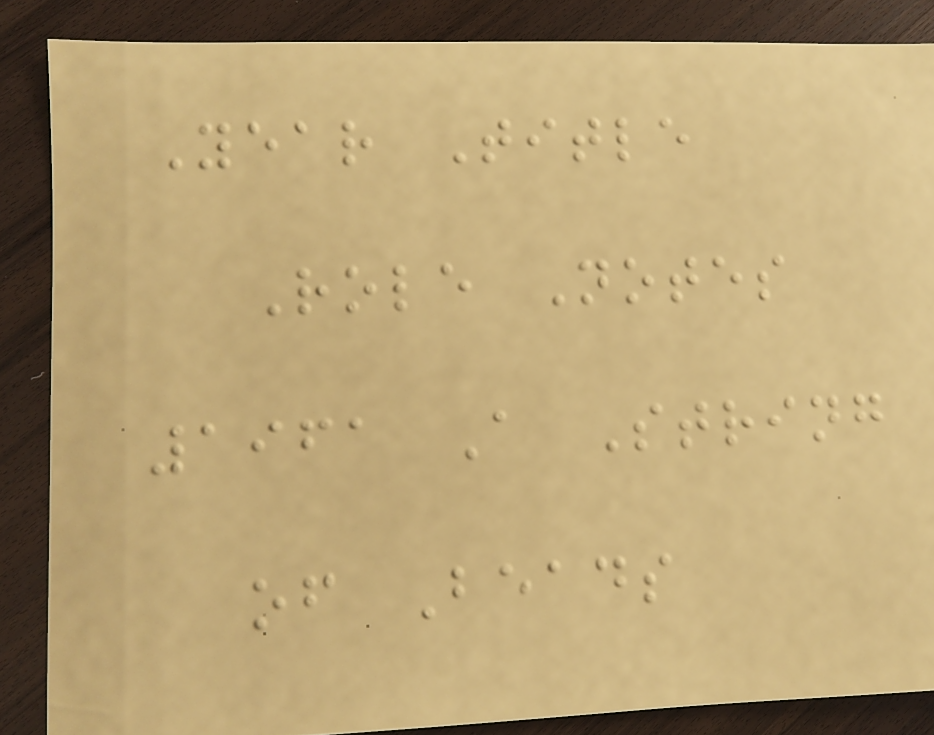Year Title
Role Notes
1961 A String
of Beads
